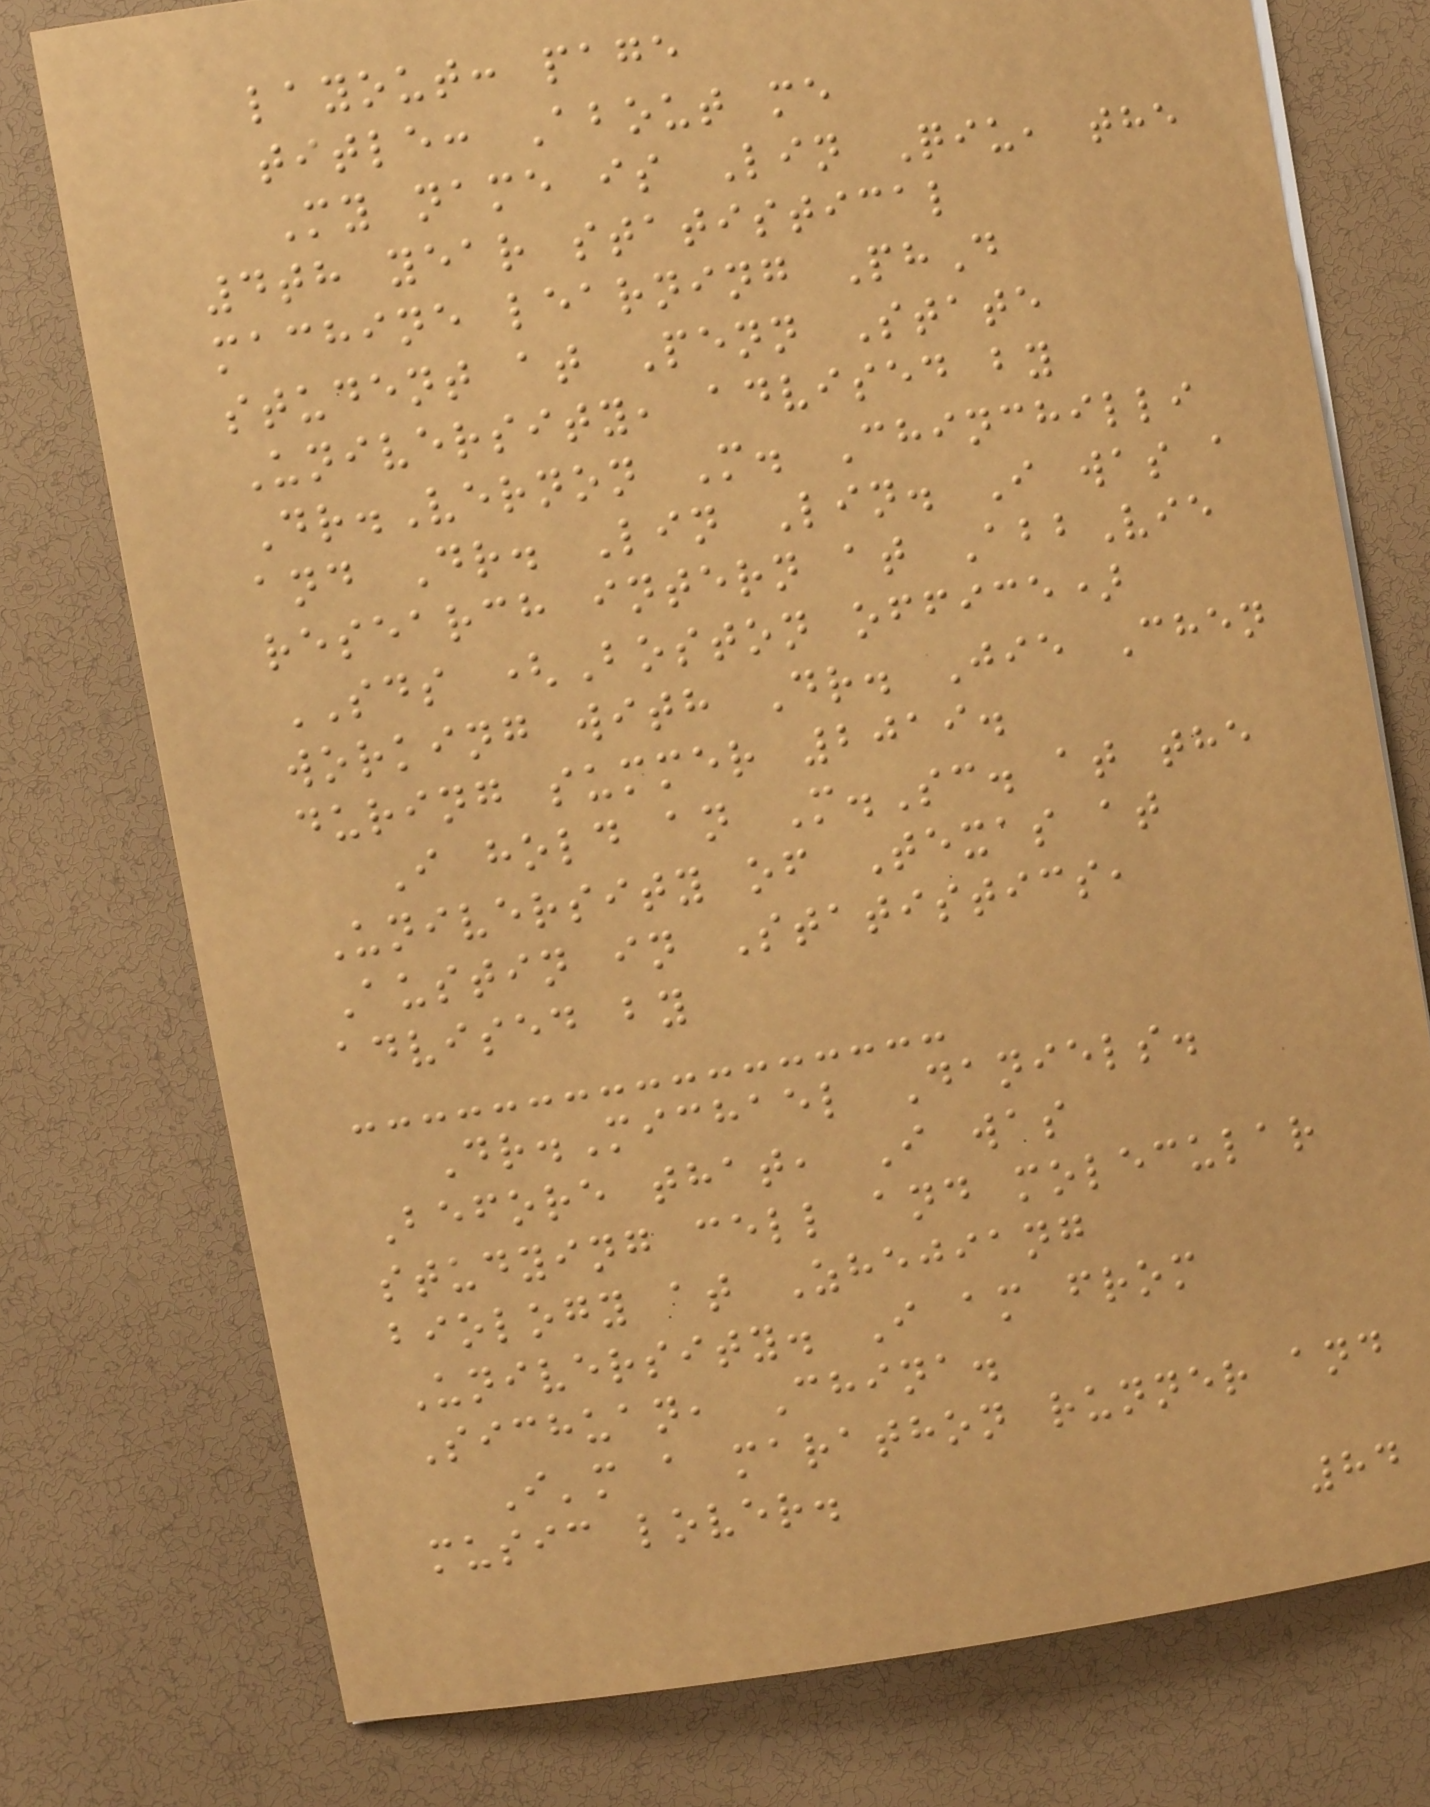layout: page
title: About me
My name is Lin Qiu, the
4th year statistical
machine learning PhD
student at Penn State
University, advised by
Dr.Vernon M. Chinchilli
and Dr. Lin Lin. I was a
research intern at AbbVie
SDS (Boston office)
working with Dr. Jie Chen
during summer 2019.
I hold an M.Sc. at the
University of Texas at
Austin in Statistics,
advised by
Dr.Michael Daniels.
Before that, I was
studying cell and molecular
biology at Zhejiang
University. I am from
Sichuan, China.
I'm a marathon runner and
music lover.
84
